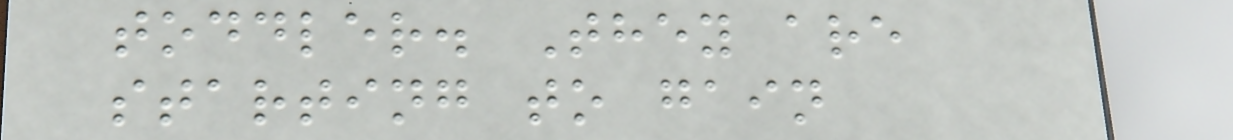toddler. They are
starting to gain
